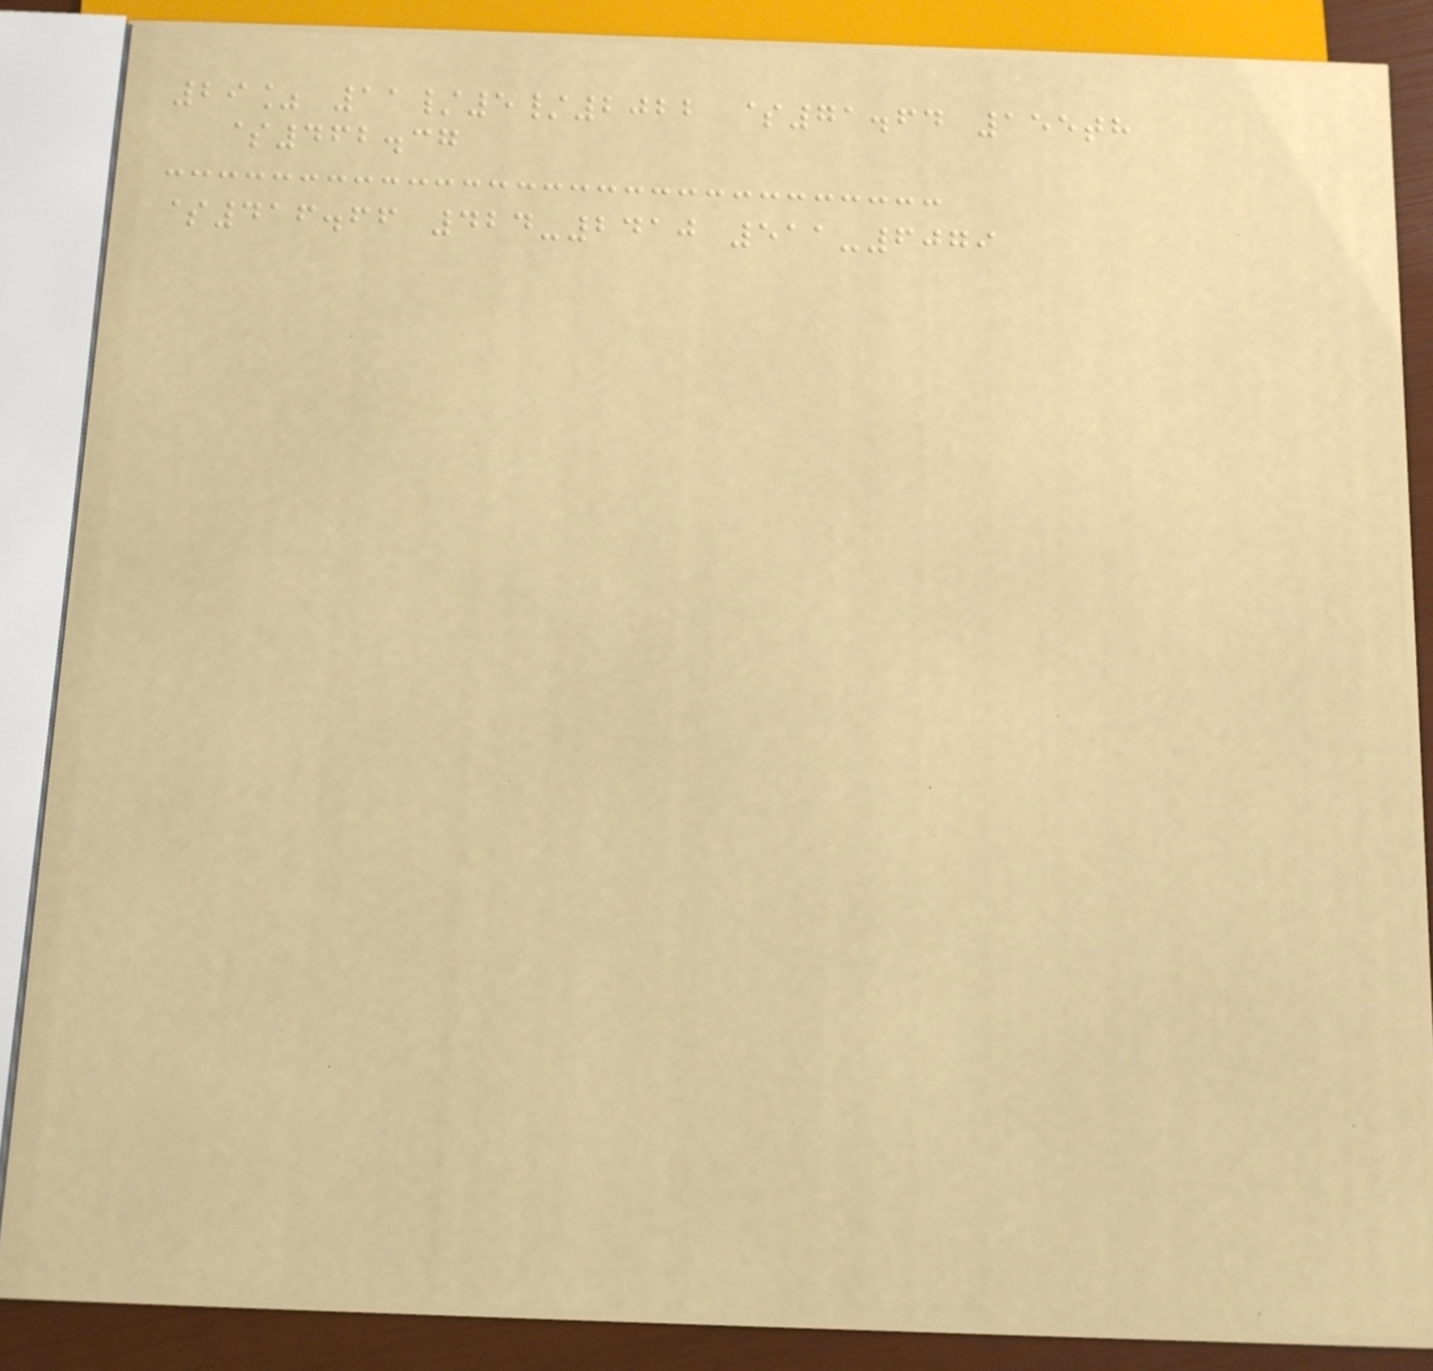29% 11/5/2022 $71.64 155th
$462.37
$416.66 424-2410 511-6079
